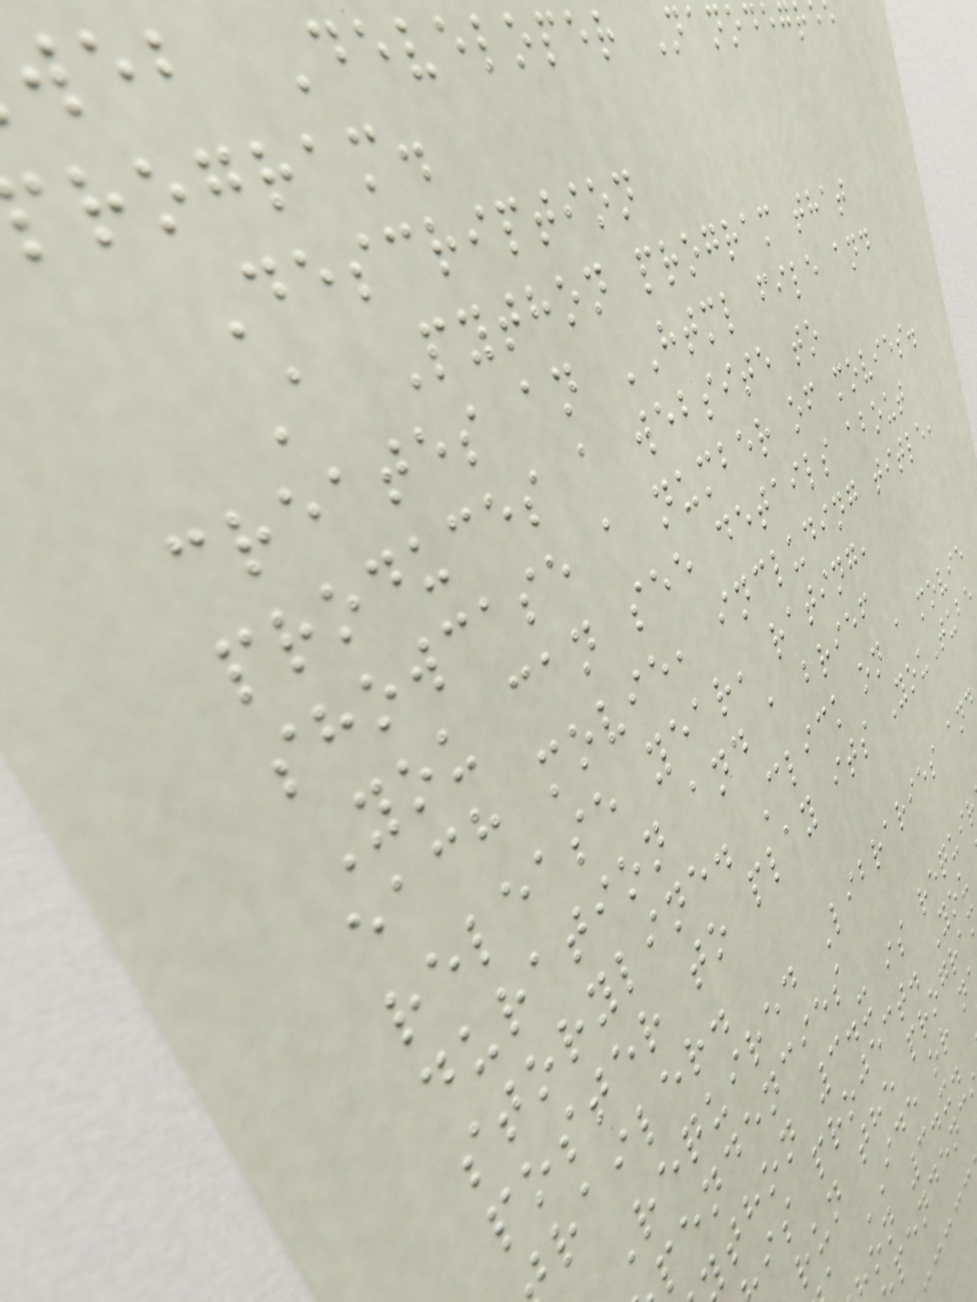web Developer Nanodegree
rogram.
Description
A Python program that
creates an HTML file and
produces a website to
showcase a number of movies.
You can see details about
each movie, including title,
release year, rating,
duration and a brief
storyline. Click on a movie
poster to play its YouTube
railer.
Required Libraries and
pendencies
thon 3.x is requi
is project. You
run the progra
a IDE or n
on 3.x.
